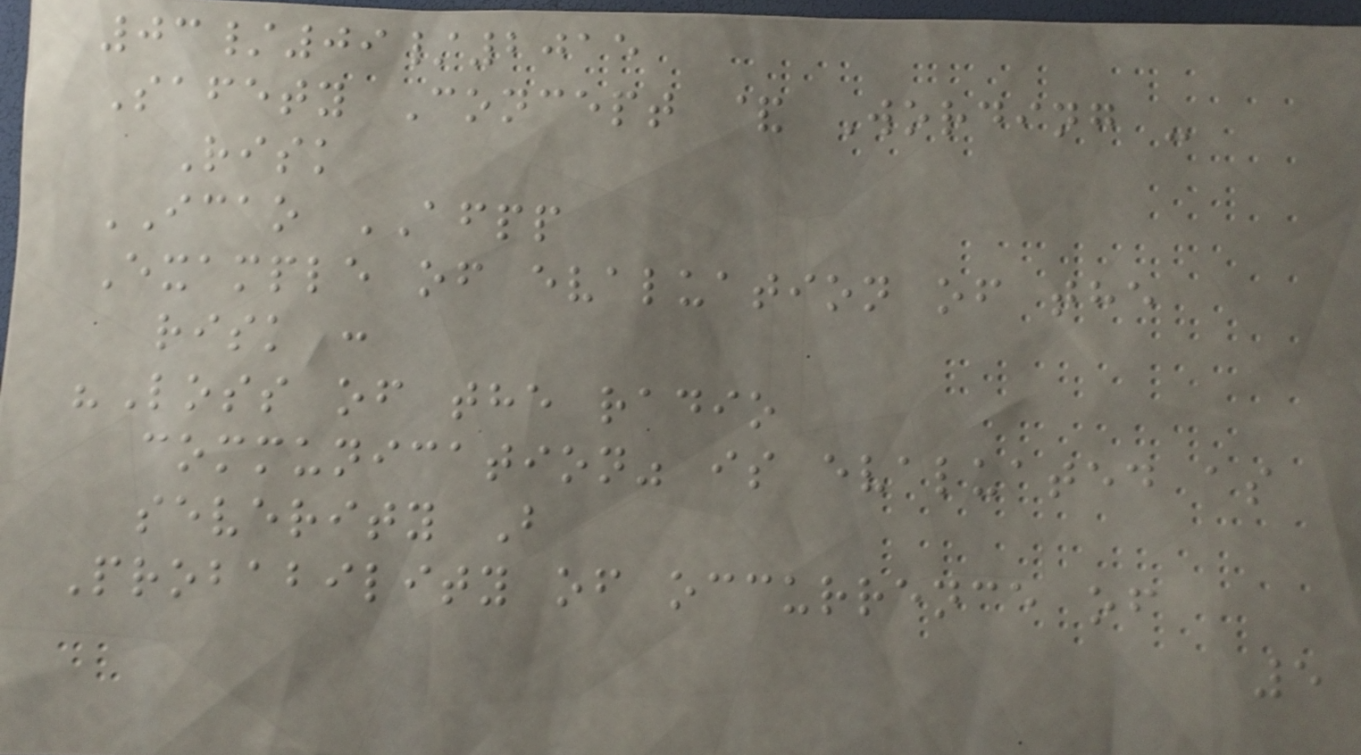03/09/2015
Safety Concept & Wording -
Risk
ICAO AFPP
Example of evaluation of the
risk :
"Loss of the radio
communication" is evaluated as
severity B
Probability of occurrence of
5
